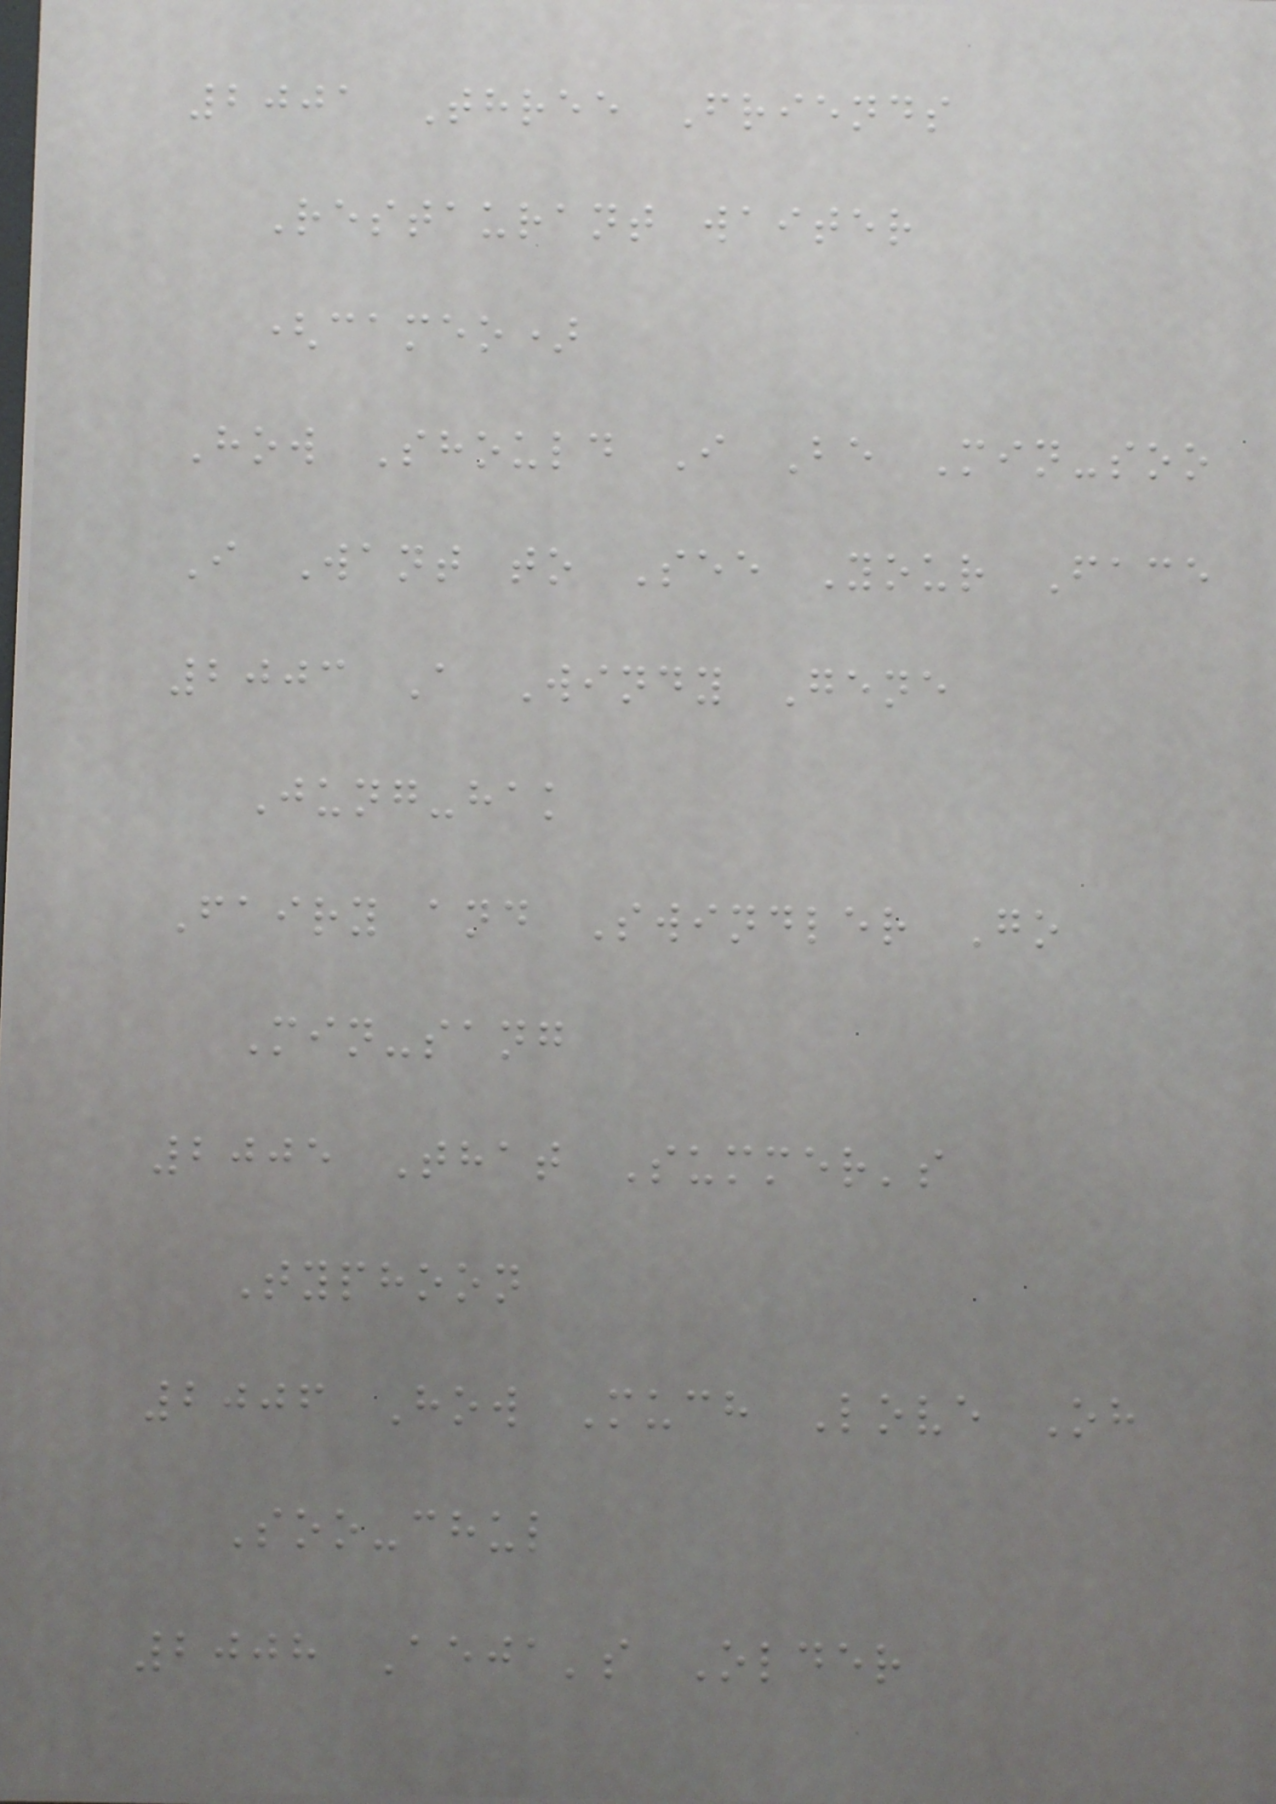2001 Three Friends
Restaurant waiter
(cameo)
How Should I Be Min-soo
I Want to See Your Face
2003 A Windy Gene
Jung-hak
Fairy and Swindler Go
Min-sang
2005 That Summer's
Typhoon
2006 How Much Love Oh
Soo-chul
2008 Aeja's Older
